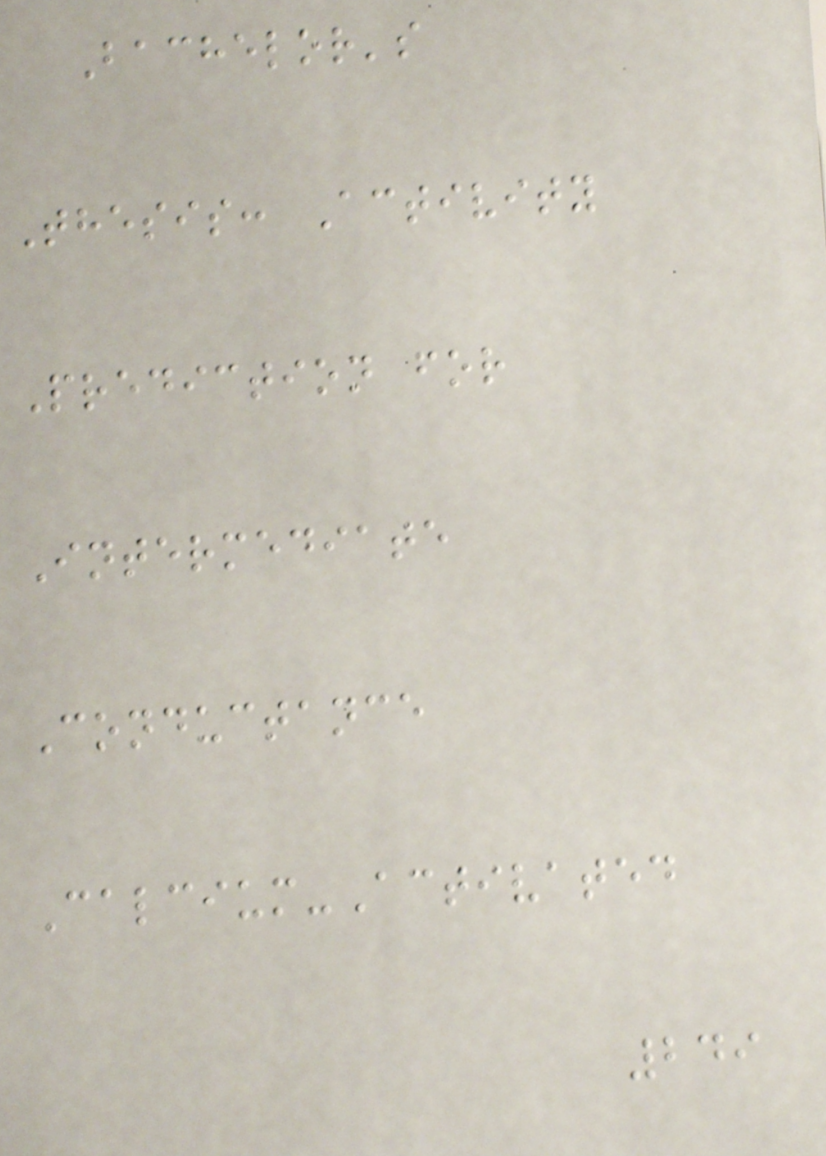Bachelor's
Thesis: Activity
Prediction for
Intermediate
Conductance
Calcium-Activated
249
